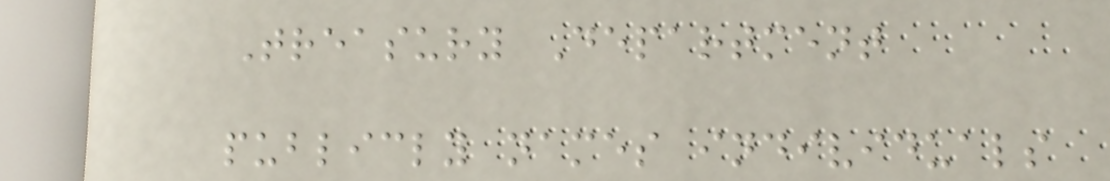Treasury Department
publicly names individuals
